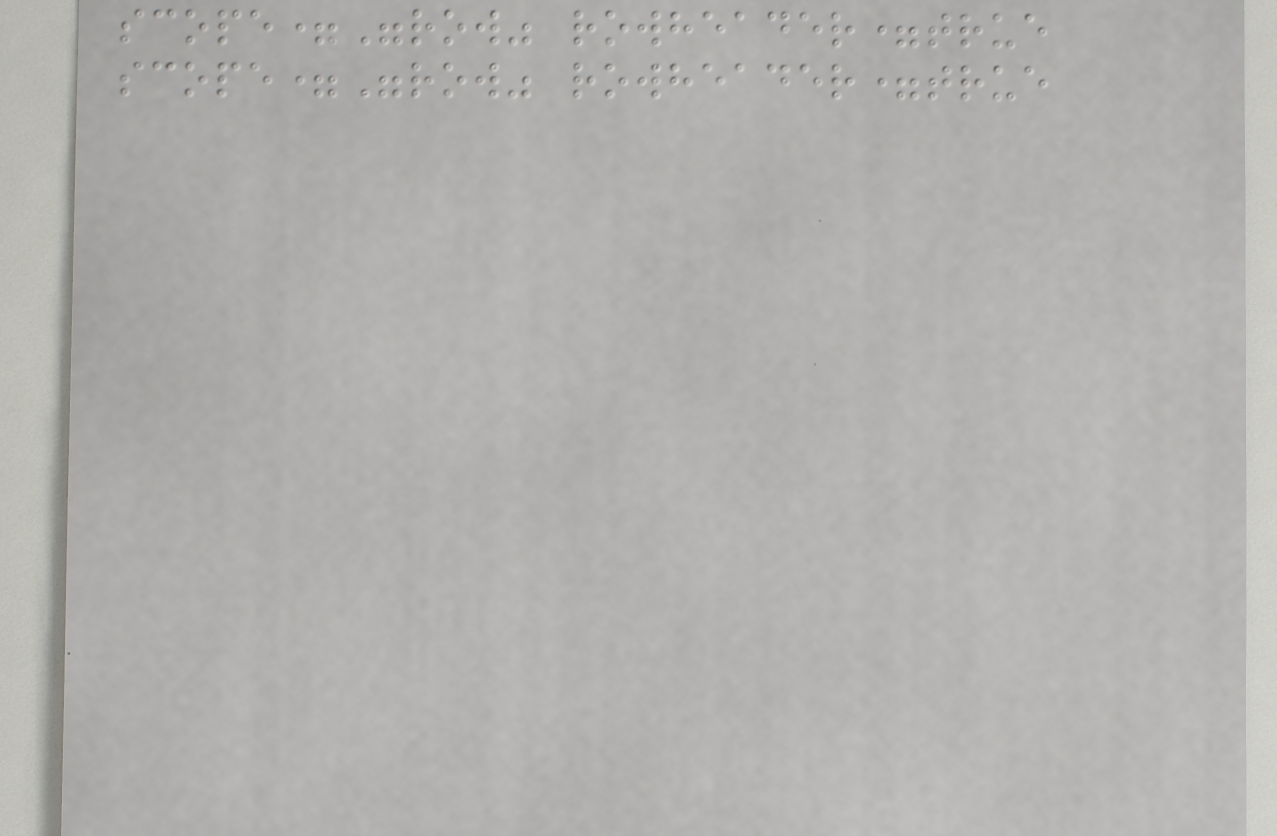scope="row" rowheader=true
scope="row" rowheader=true
